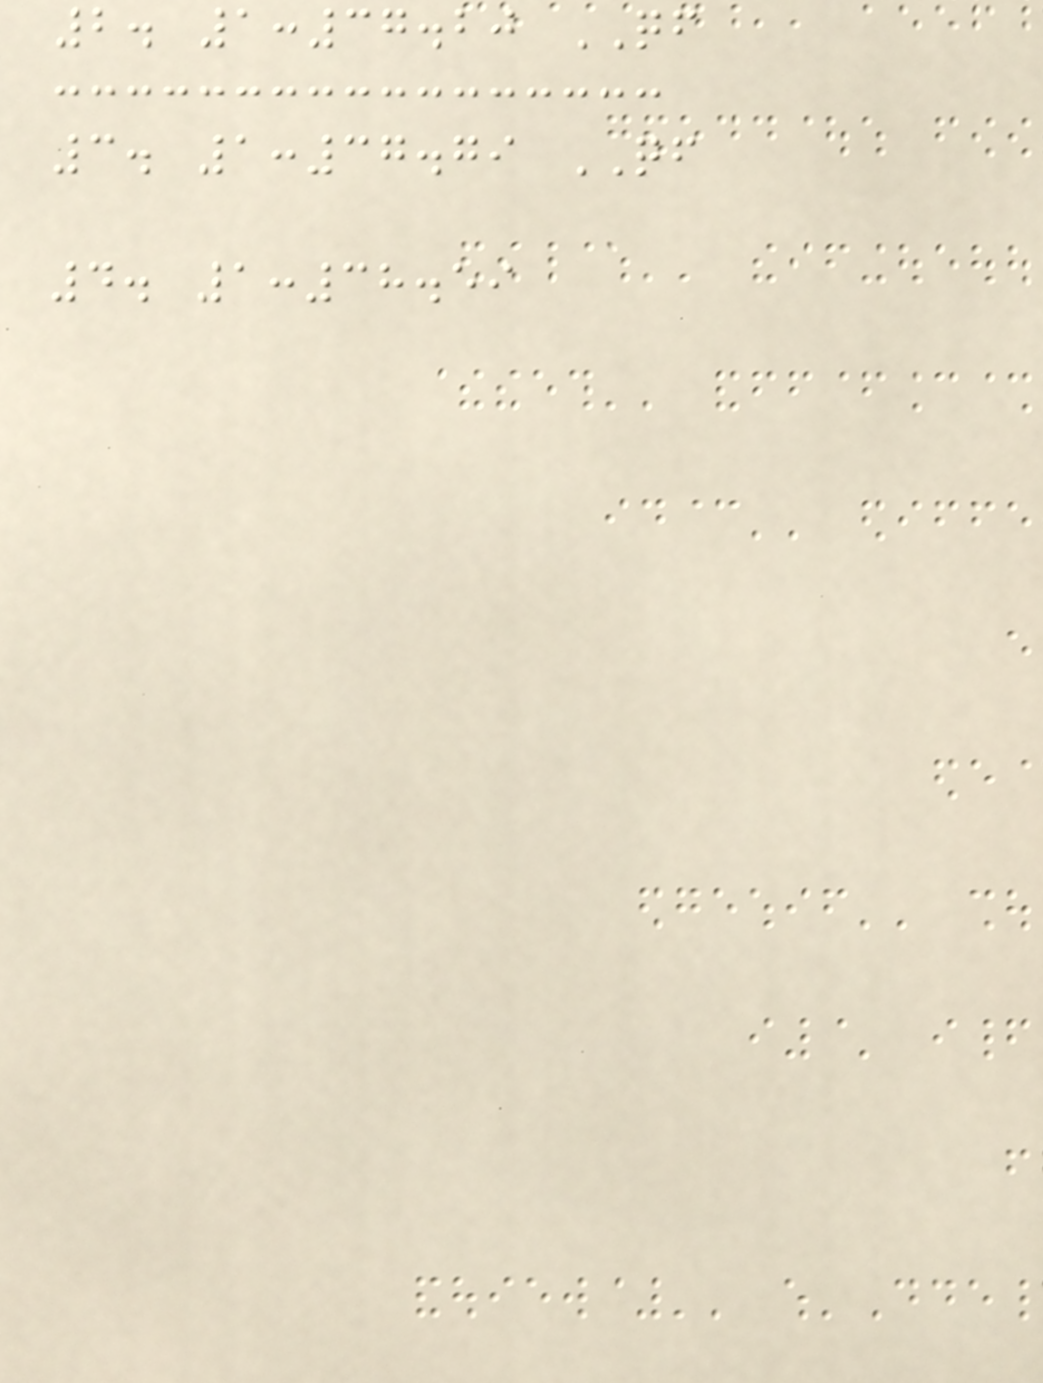2. 1:37.20 QF
3. 1:37.79 QF
4. 1:38.59
